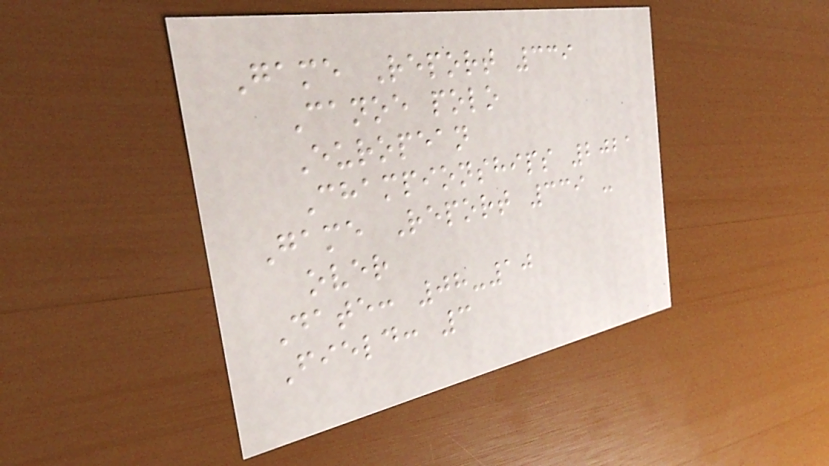Game Report 339
Canoe polo
European
Championships 2021
Game Report 339 -
over
Date: 08-10
Field: 3
